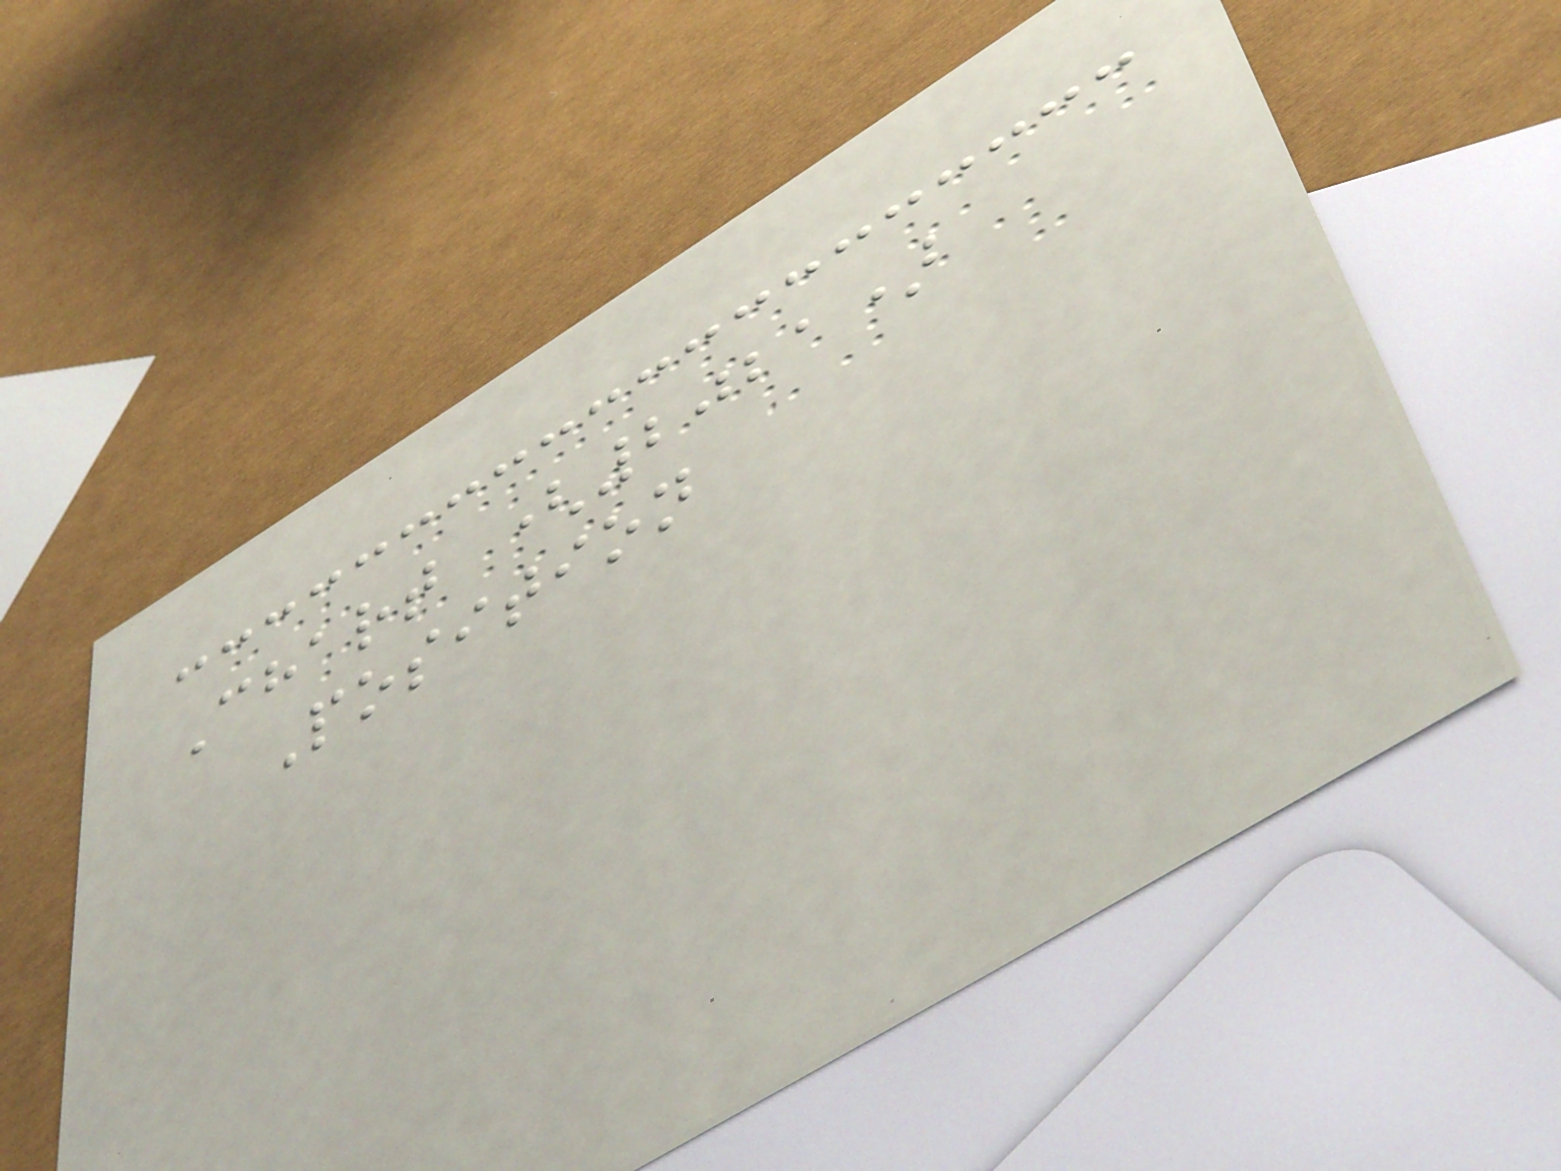Chart (2021)
Position
